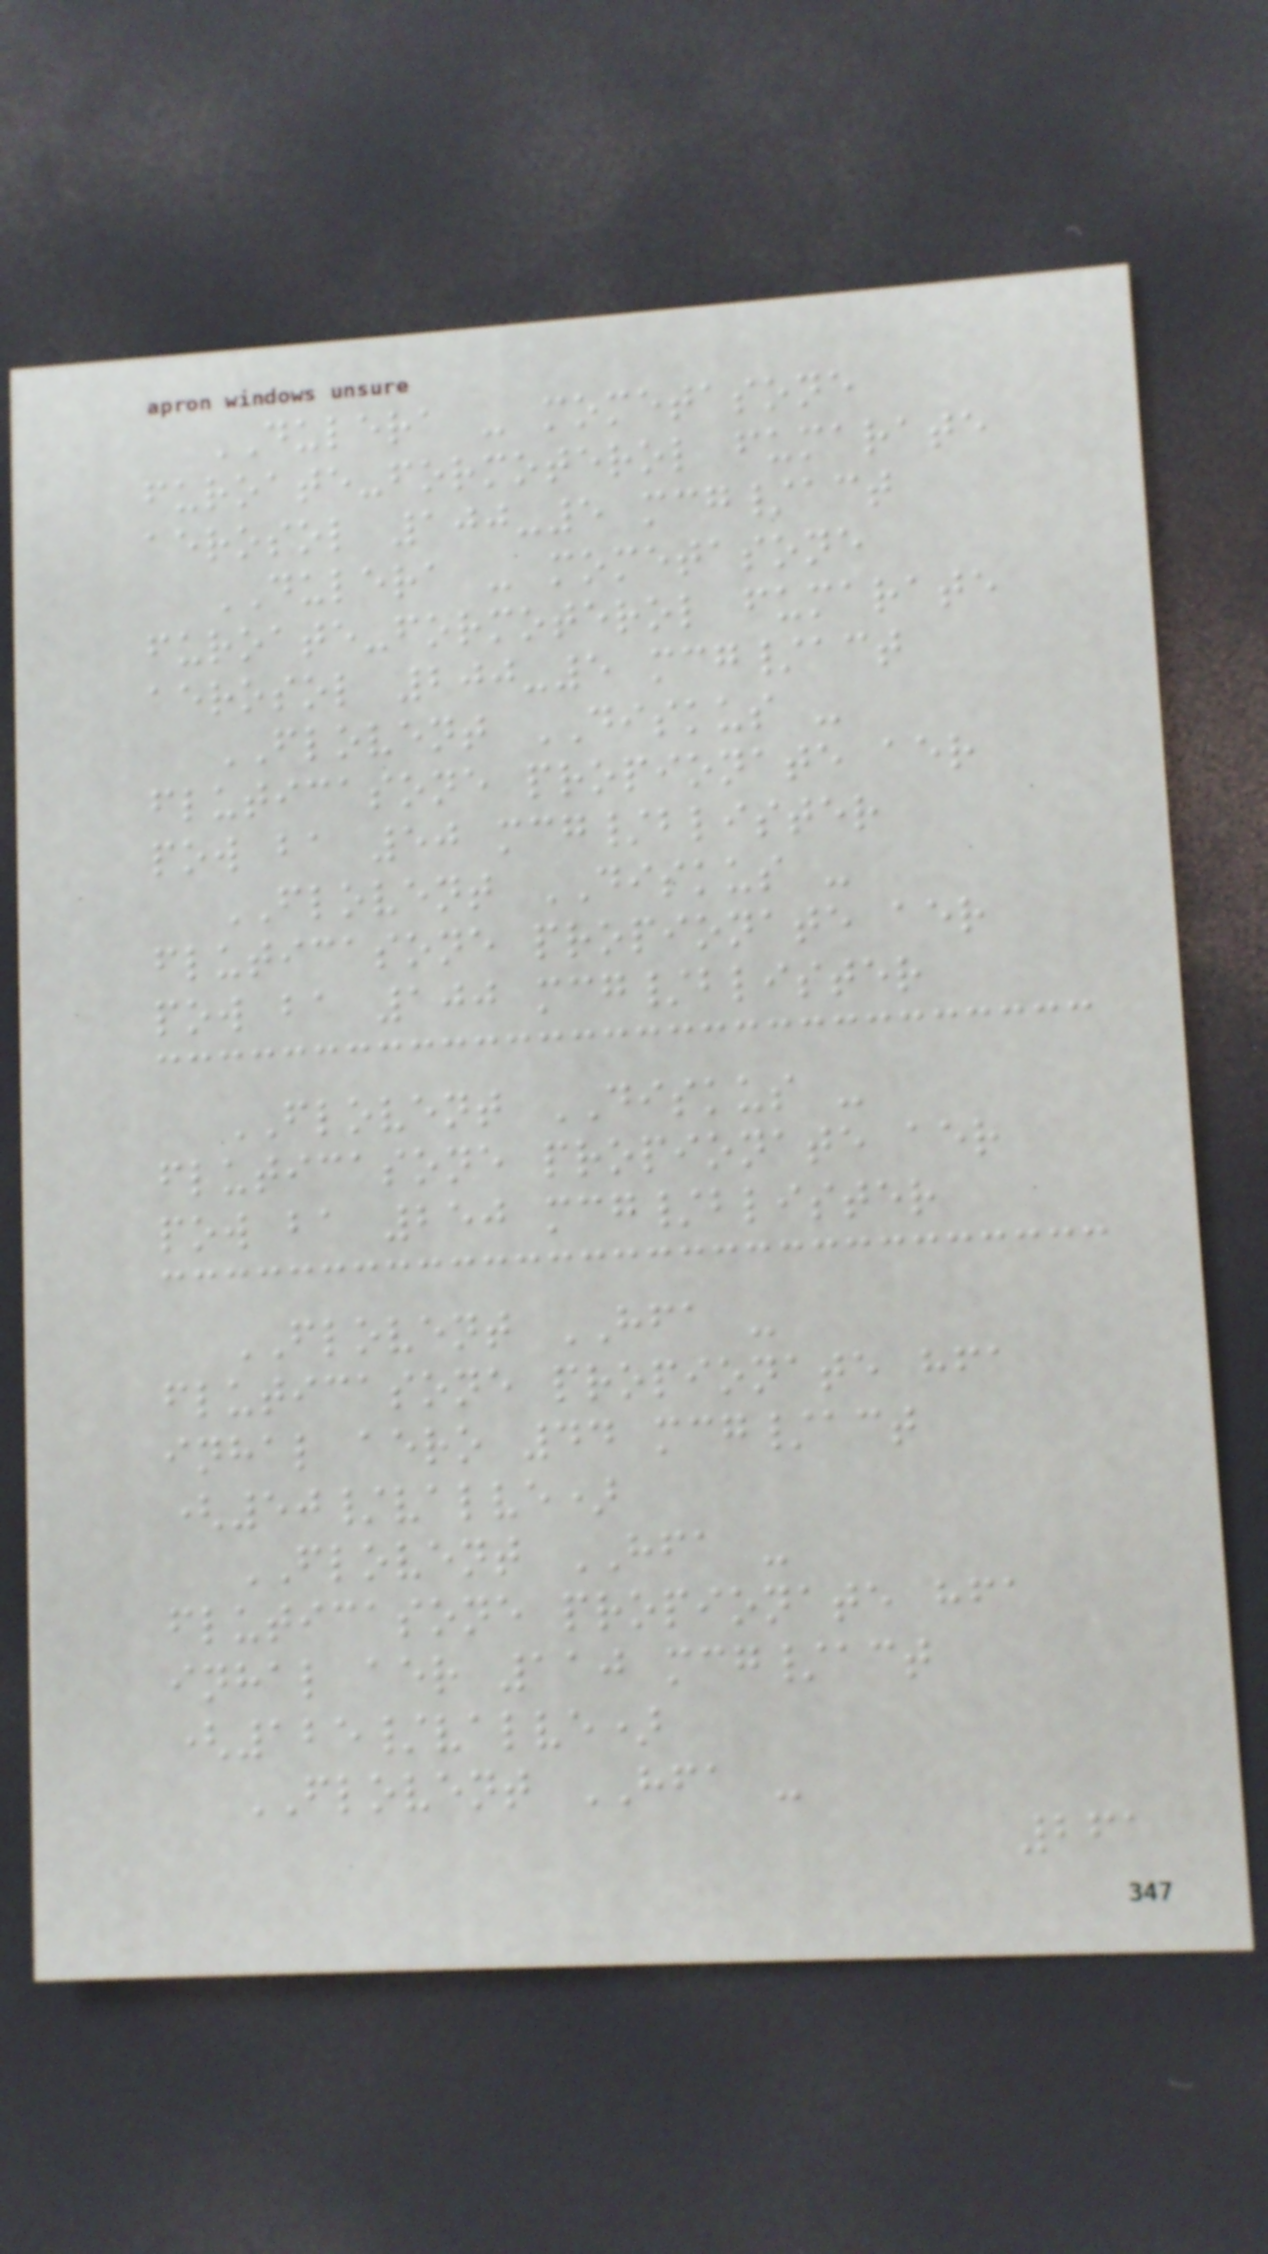DULERA - mometasone
furoate-formoterol fumarate
aerosol 100-5 mcg/act
DULERA - mometasone
furoate-formoterol fumarate
aerosol 200-5 mcg/act
FLOVENT DISKUS -
fluticasone propionate aer
pow ba 50 mcg/blister
FLOVENT DISKUS -
fluticasone propionate aer
pow ba 100 mcg/blister
FLOVENT DISKUS -
fluticasone propionate aer
pow ba 250 mcg/blister
FLOVENT HFA -
fluticasone propionate hfa
inhal aero 44 mcg/act
(50/valve)
FLOVENT HFA -
fluticasone propionate hfa
inhal aer 110 mcg/act
(125/valve)
FLOVENT HFA -
261
